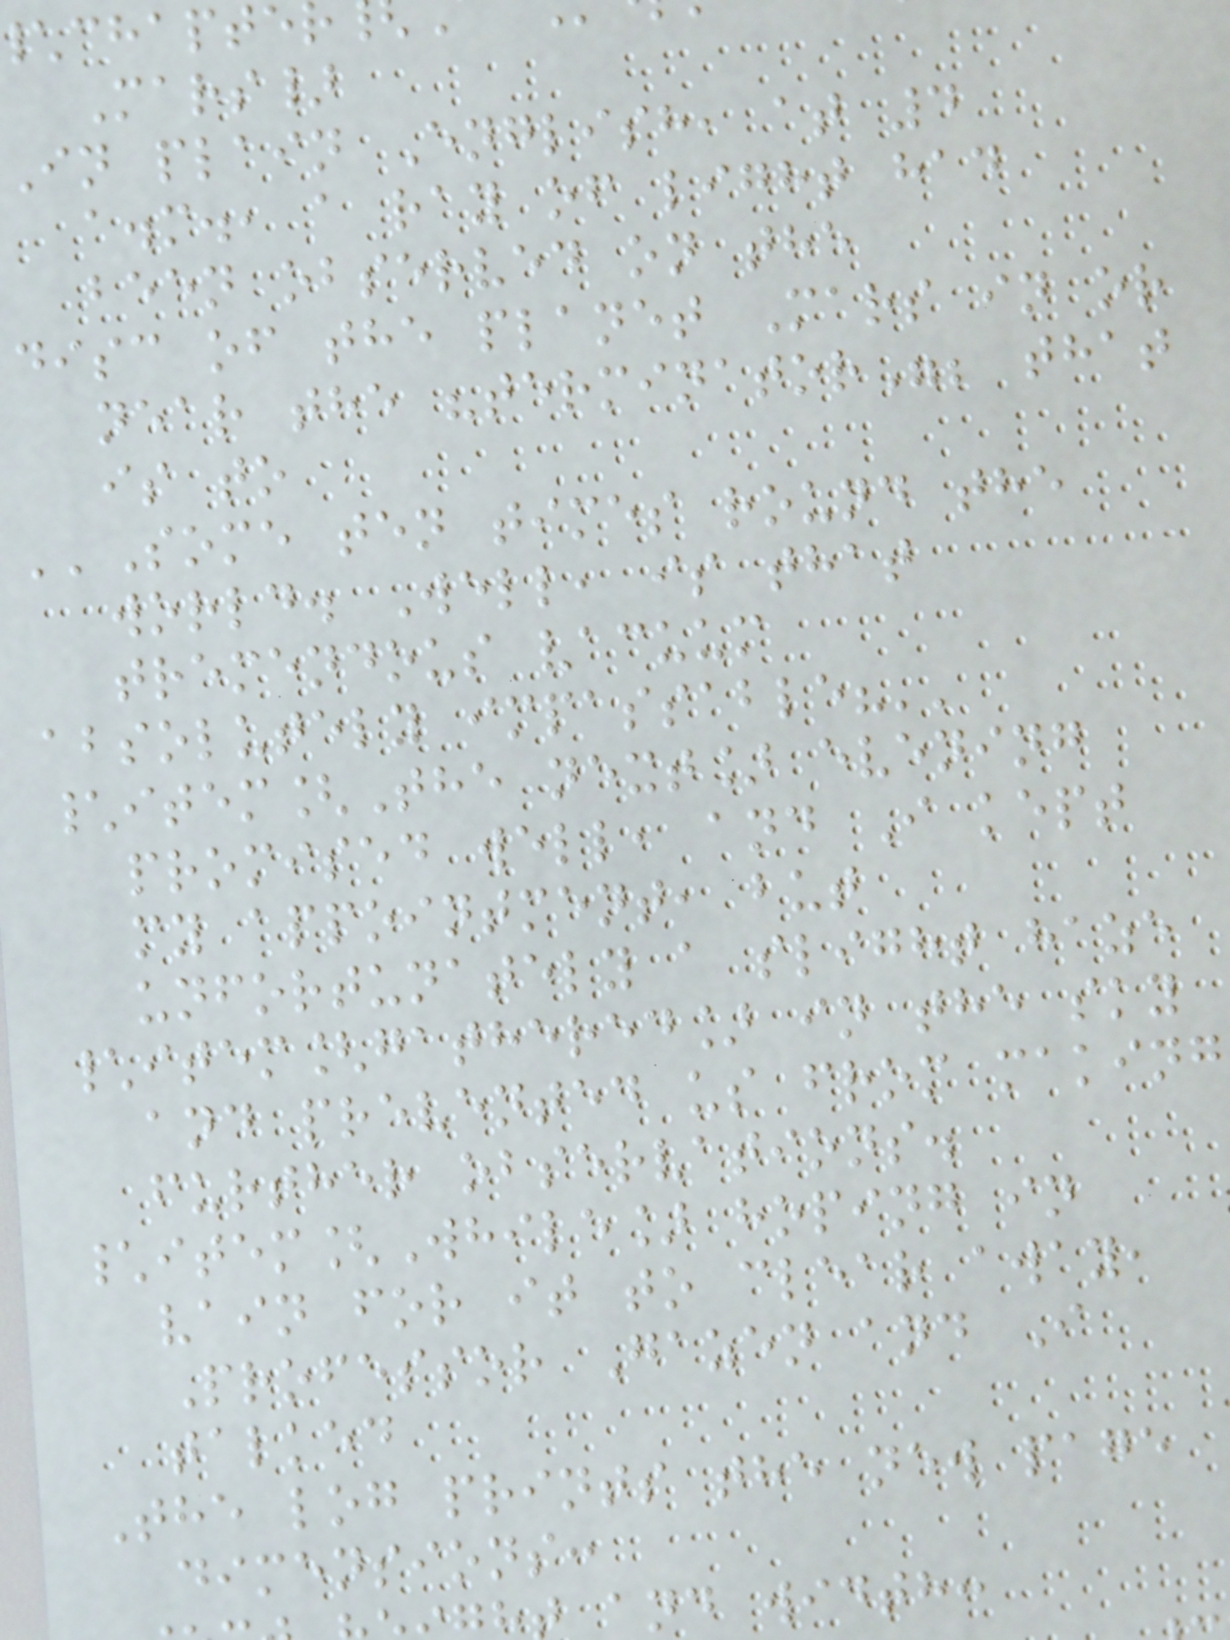Mars}
In plain English, at 4
a.m., a ray of light had
been observed on the
disc of the planet Mars in or
near the "terminator"; that
is to
''Some ten times round the
world. Well, is that
tremendous vacuum
absolutely impassable?''
\item[The next] evening
promised well, and I kept
my appointment, but
unfortunately a slight haze
\item[gathered] in the sky
and prevented us from making
further observations.
\item[While] hoping in
vain for it to clear away,
Professor Gazen and I
talked
The log prints the new page
dimensions:
and width:
